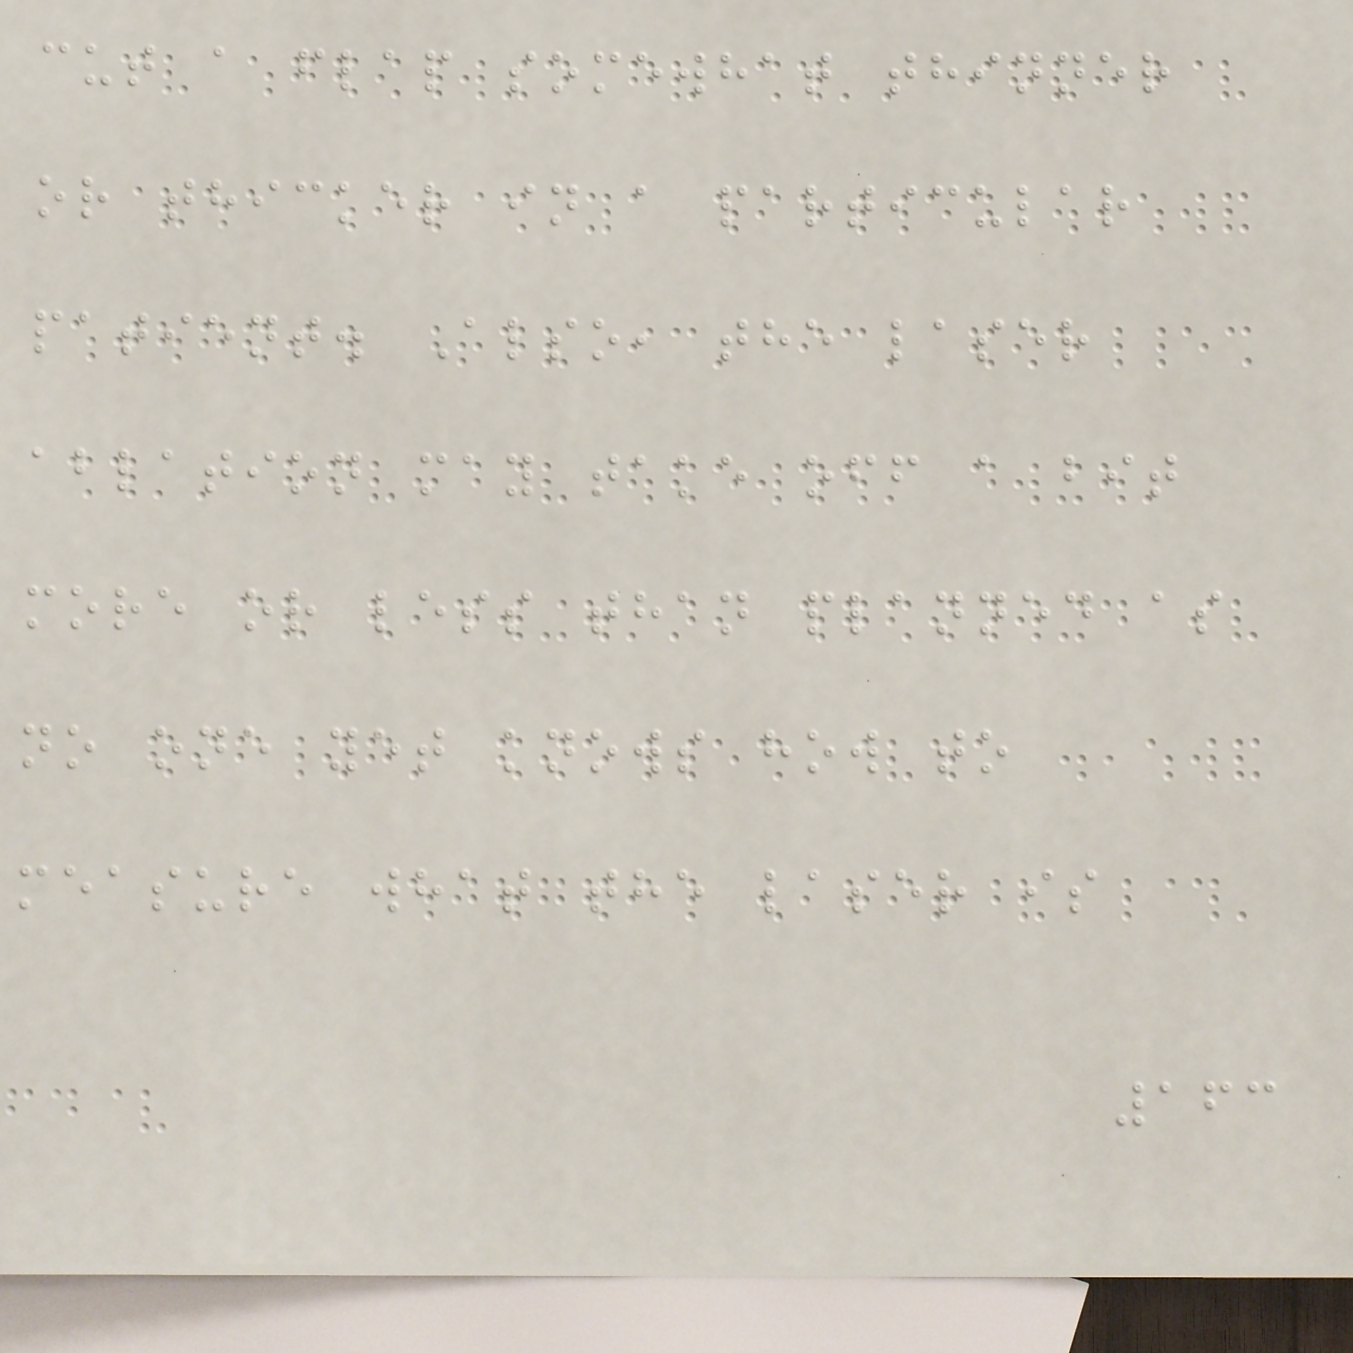cut a flap somewhat thinner
or thicker in a particular
patient. Also, the laser
ablation may take off a bit
more or less than planned as
no one yet knows how to
measure what the laser is
163
